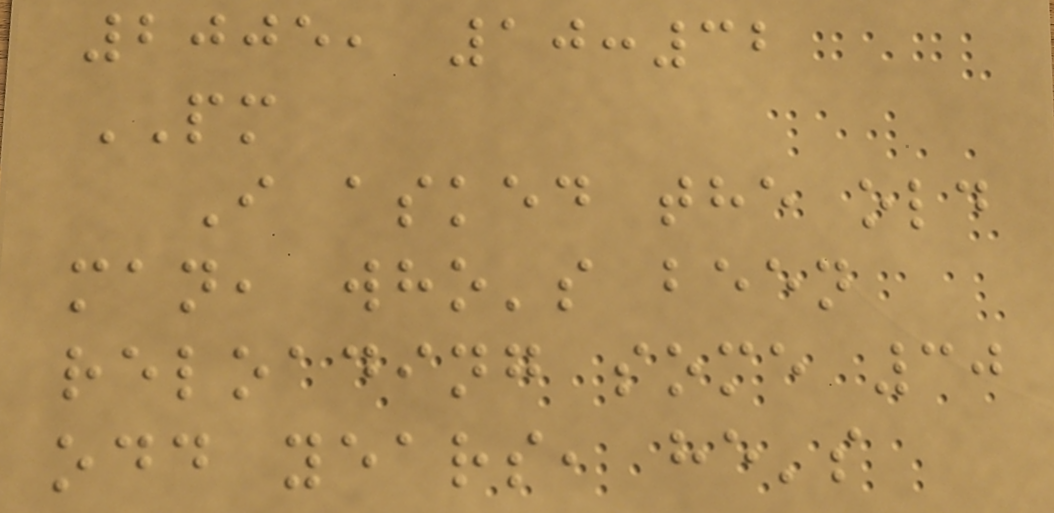2005, 10:32
PM
I asked the old
man, who's been
reloading some 30
odd years, he's
